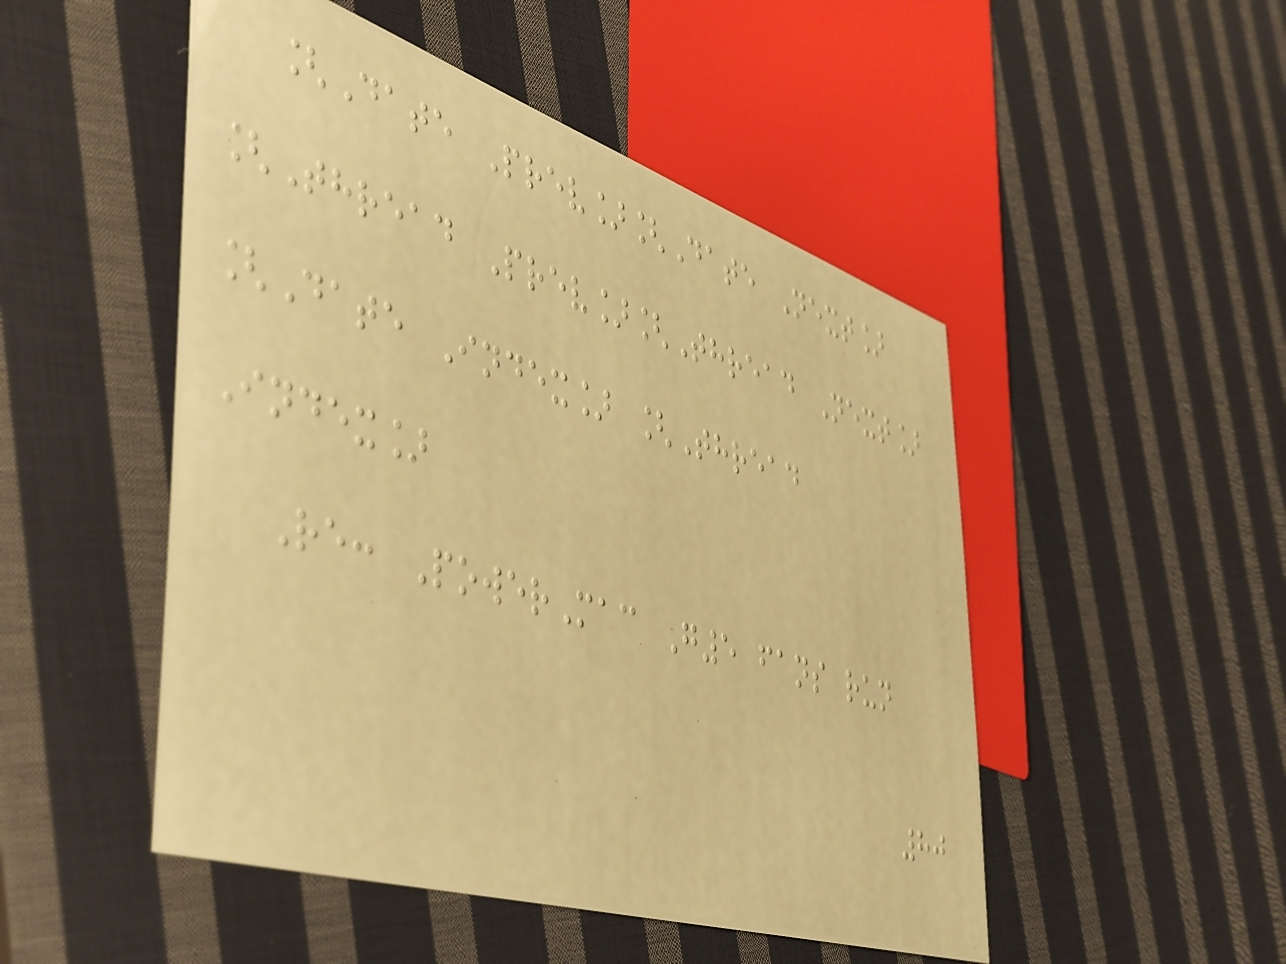[Date Prev][Date Next]
[Thread Prev][Thread Next]
[Date Index] [Thread
Index]
Re: PowerMac G5 fans run
80
